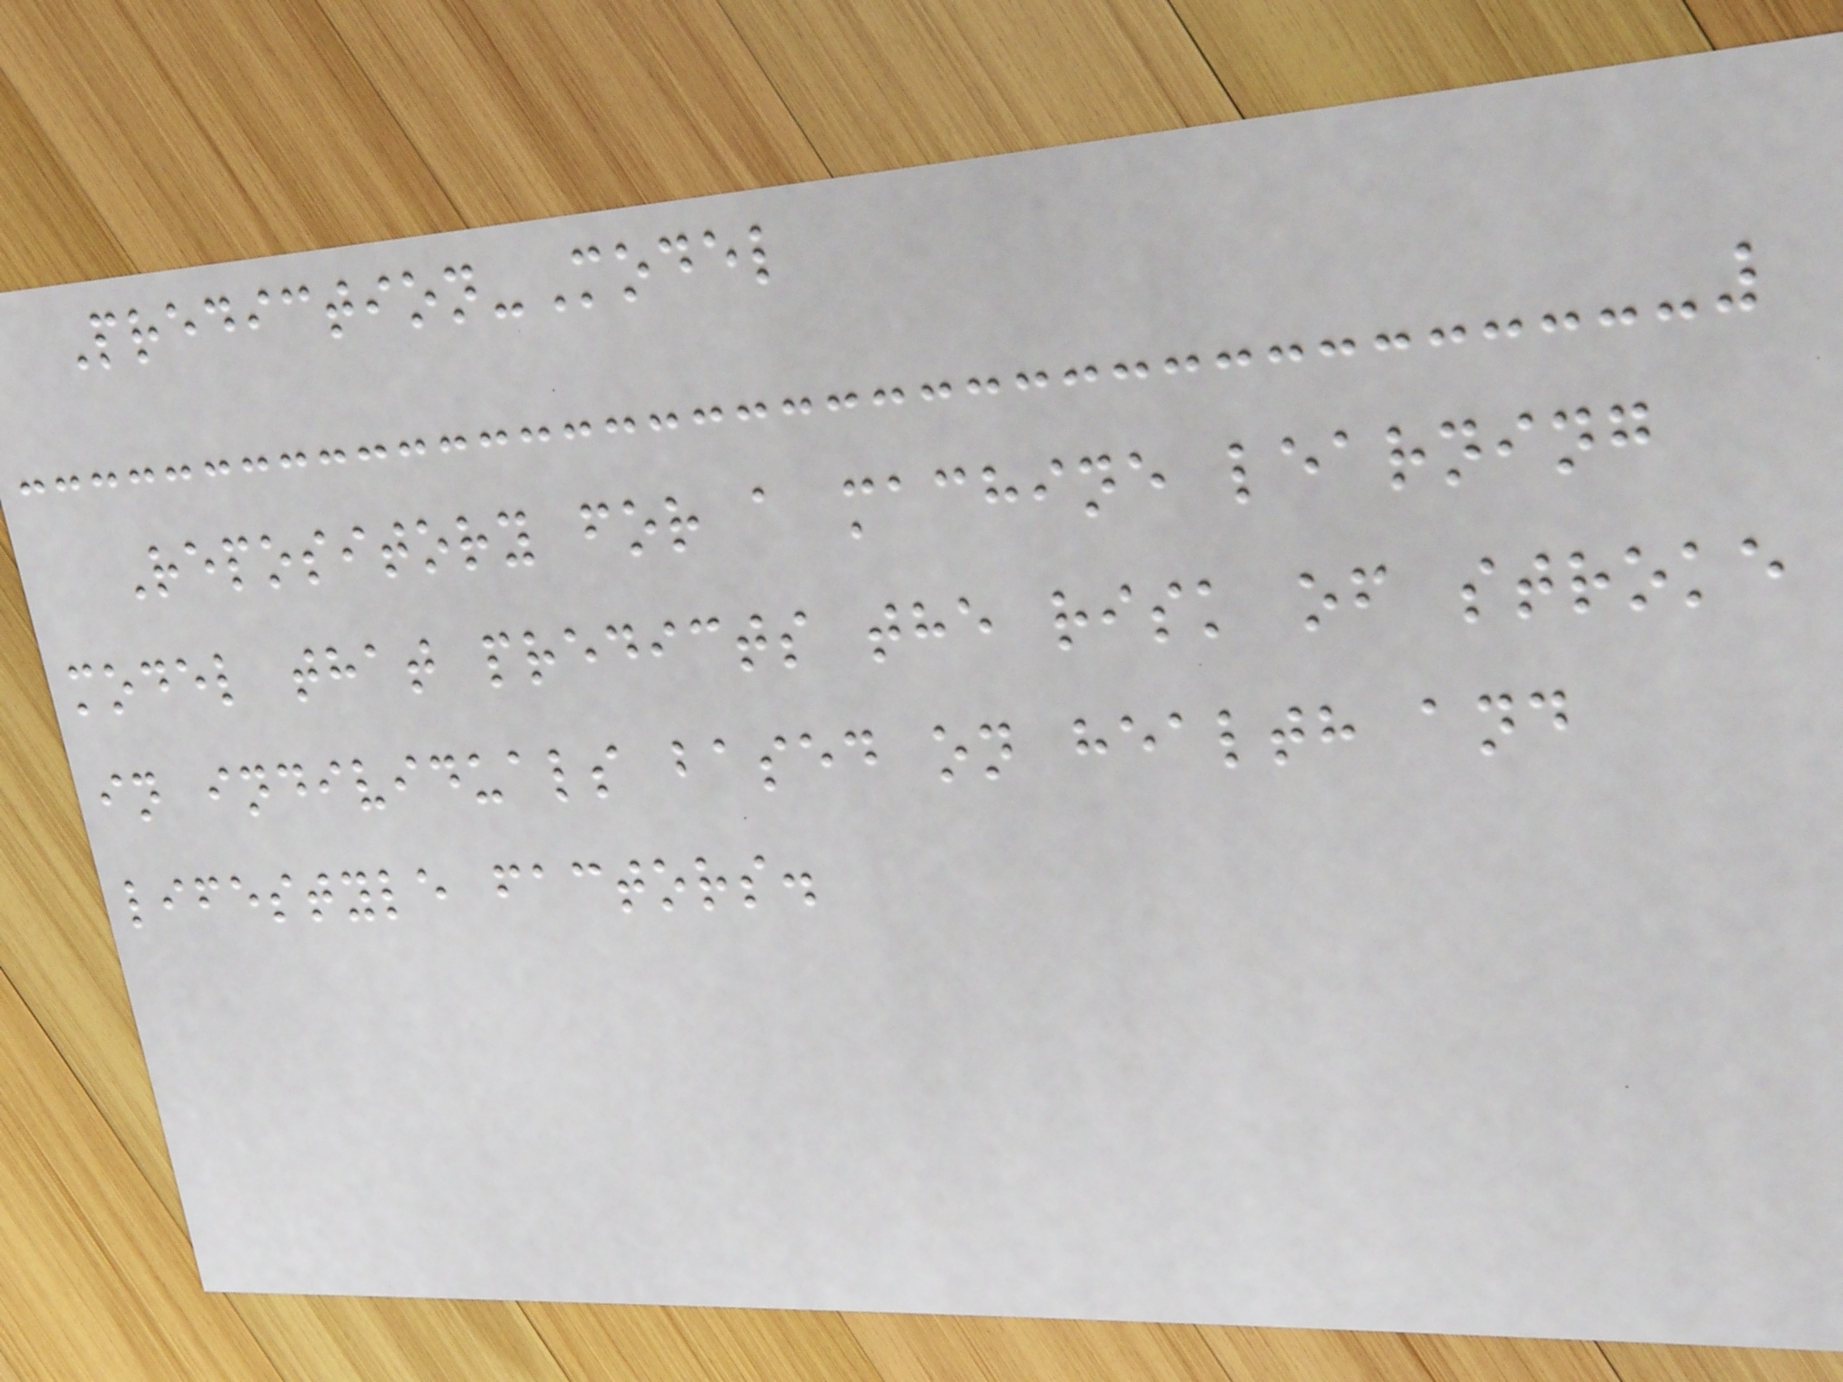Prediction-Model
Repository for a machine learning
model that predicts the risk of stroke
in individuals based on health and
lifestyle factors.
